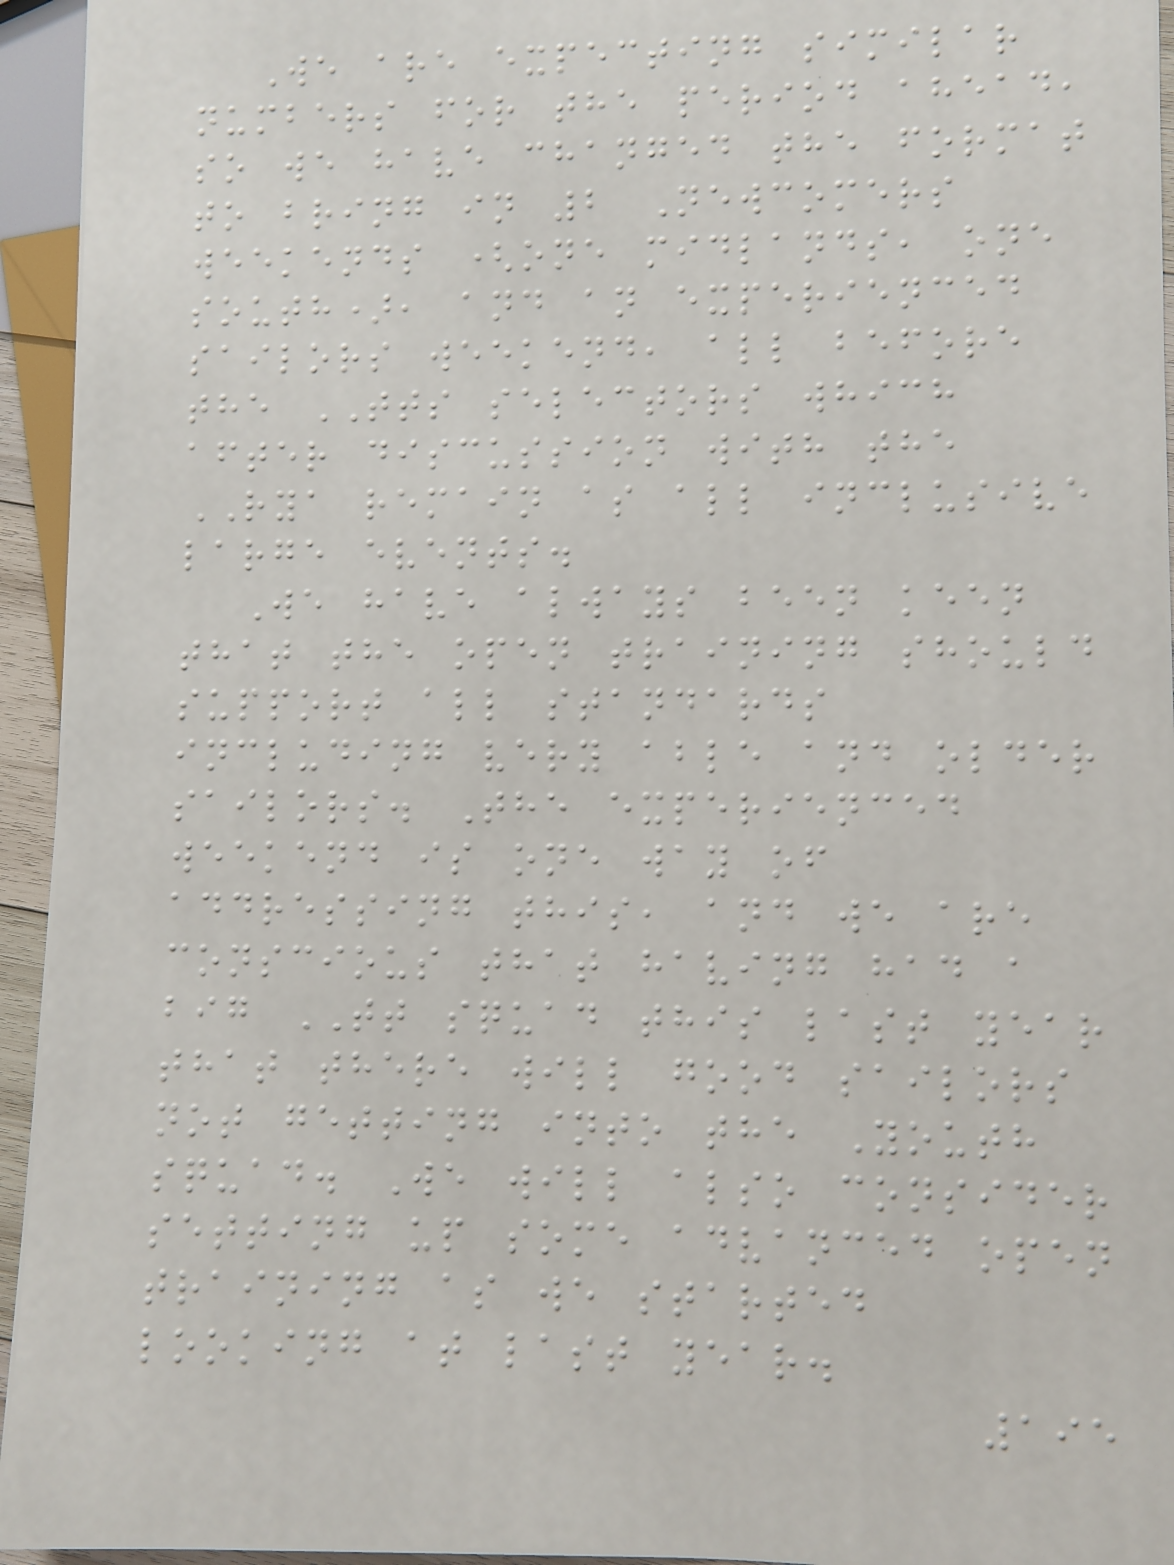We are expecting similar
numbers for the period ahead,
so we have changed the format
to bring in 2 Newcomers
weekends (one midlands, one
south), and an experienced
sailors weekend, all before
the TTS selectors which
after discussion with the
RYA remain as all inclusive
large events.
We have always been keen
that the open training should
support all standards
including very able and older
sailors. The experienced
weekend is one way of
addressing this, and we are
conscious that having had a
big TT squad this last year
that there will good sailors
not getting into the Youth
squad. We will also consider
setting up some advanced open
training as we started
looking at last year.
195
